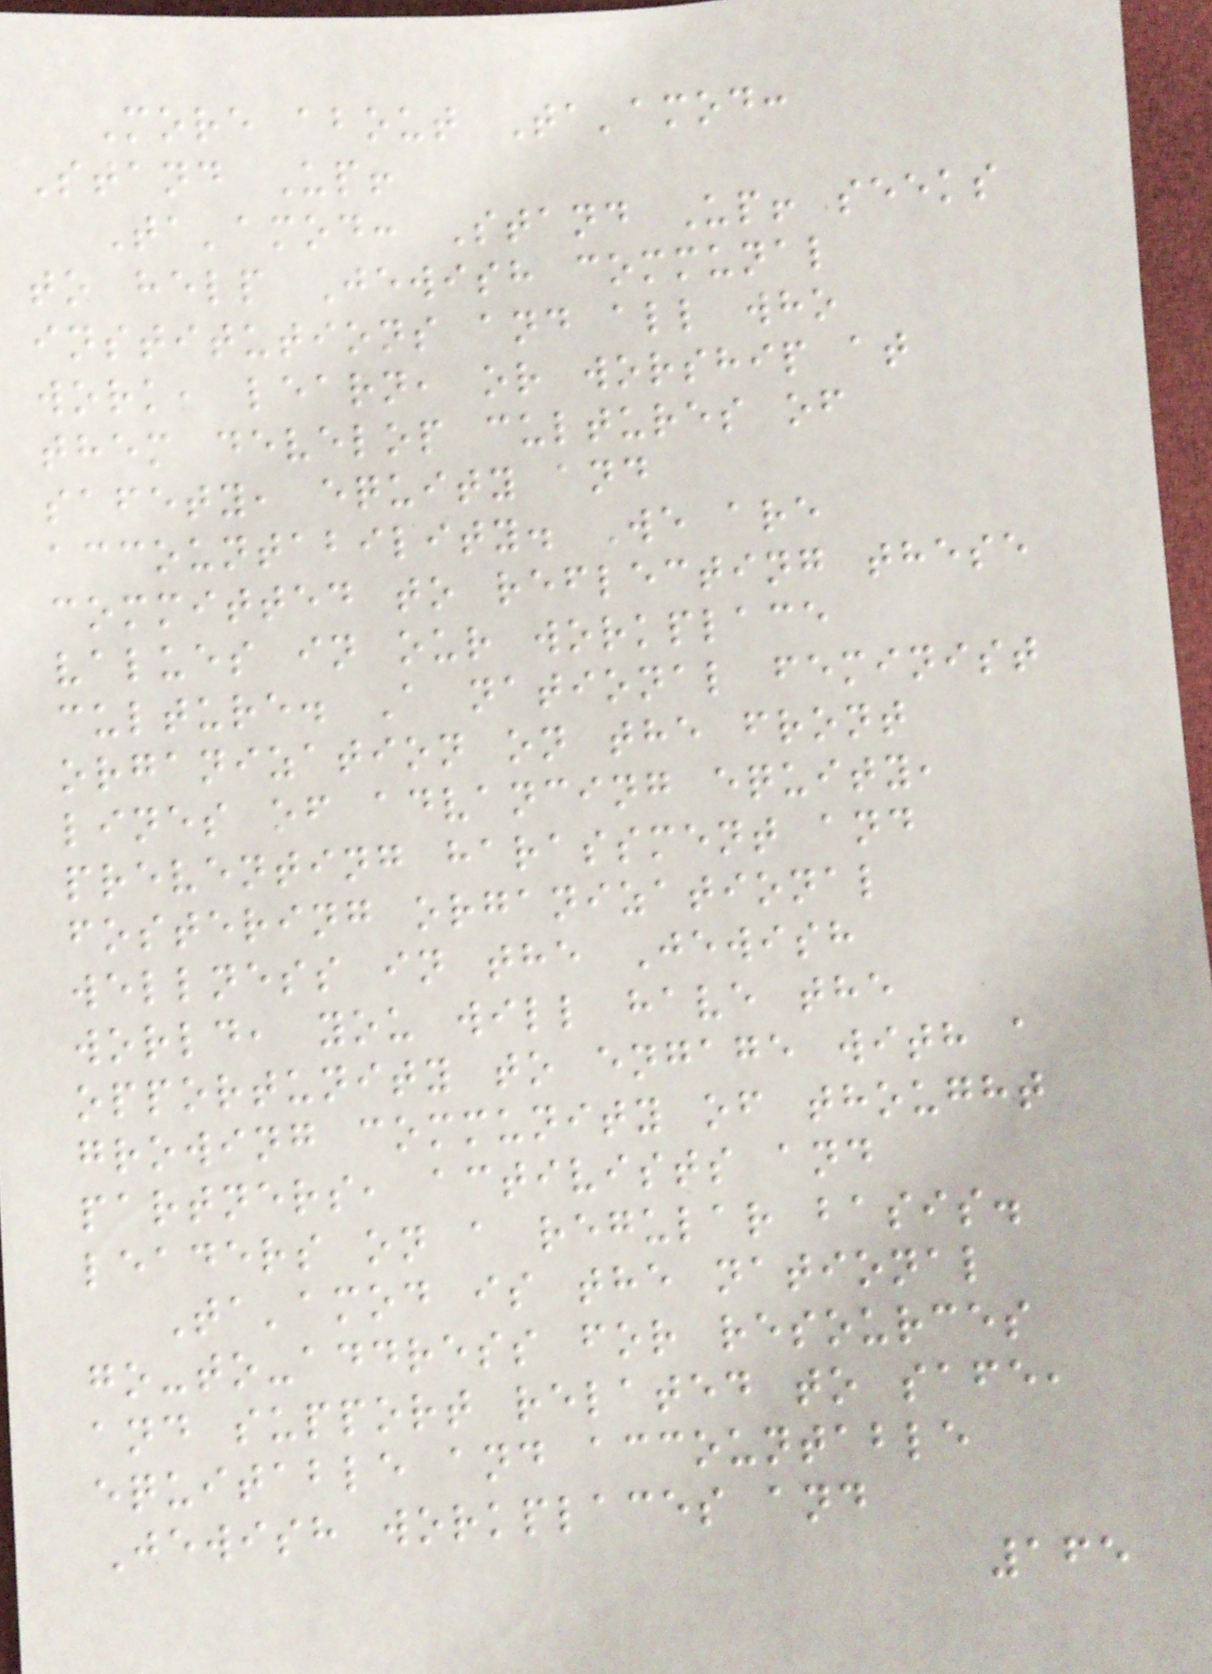More about Ta'amod:
Stand Up!
Ta'amod: Stand Up! seeks
to help Jewish communal
institutions and all who
work, learn, or worship at
them develop cultures of
safety, equity and
accountability. We are
committed to reflecting these
values in our workplace
culture. A national feminist
organization on the front
lines of advancing equity,
preventing harassment and
fostering organizational
wellness in the Jewish
world, you will have the
opportunity to engage with a
growing community of thought
partners, activists and
leaders on a regular basis.
Ta'amod is the national
go-to-address for resources
and support related to safe,
equitable and accountable
Jewish workplaces and
165
